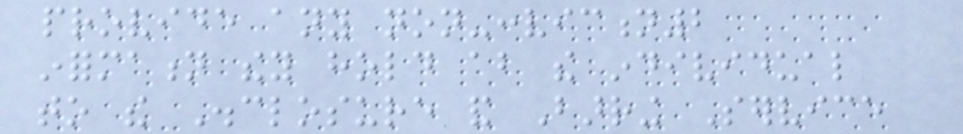provide any non-conviction2
information they hold about the individual
to the Disclosure and Barring Service
